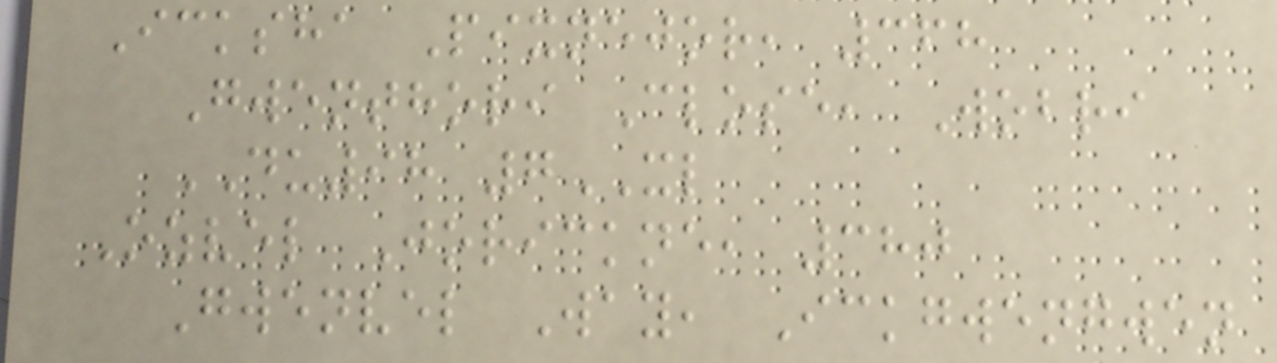Icksha Pixnejor, 368
Gwenthori Close, Wobri
DU98 7XL
Ozvel Jorickne, 380
Gwenvel Way, Ickgwengwen
